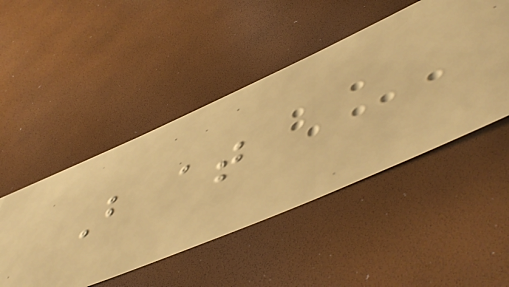But at
